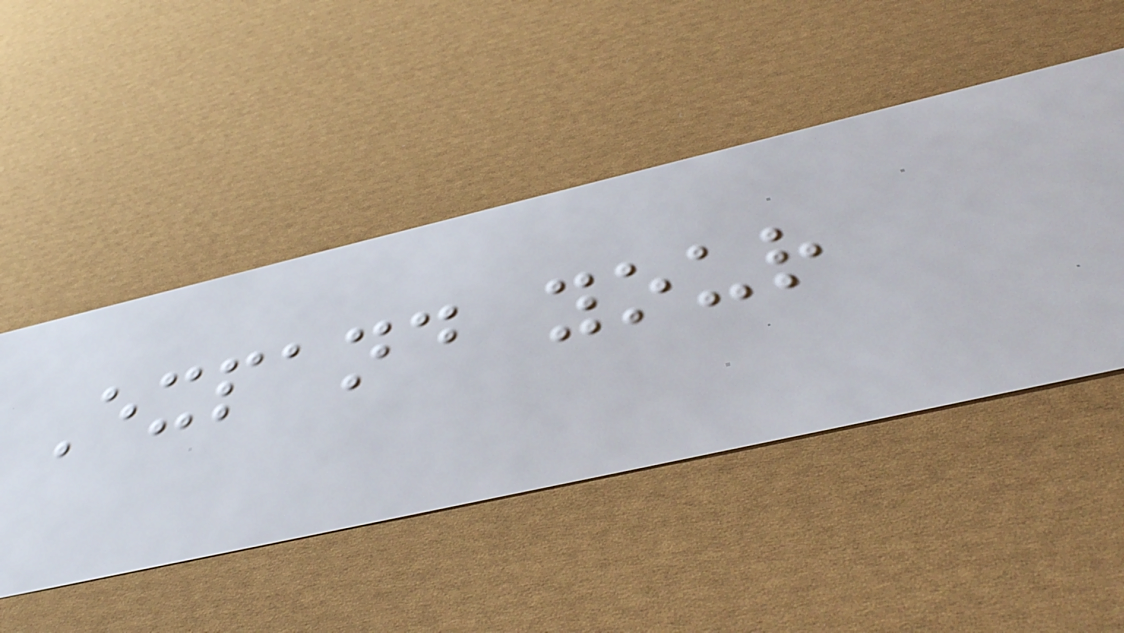Expand your
